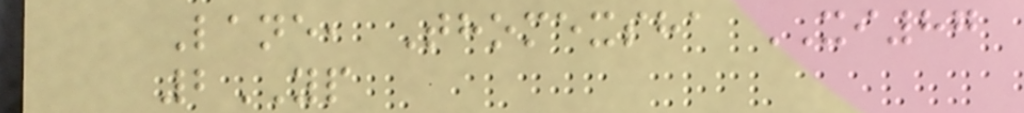Lane, Thomexsha XI87
2YP
